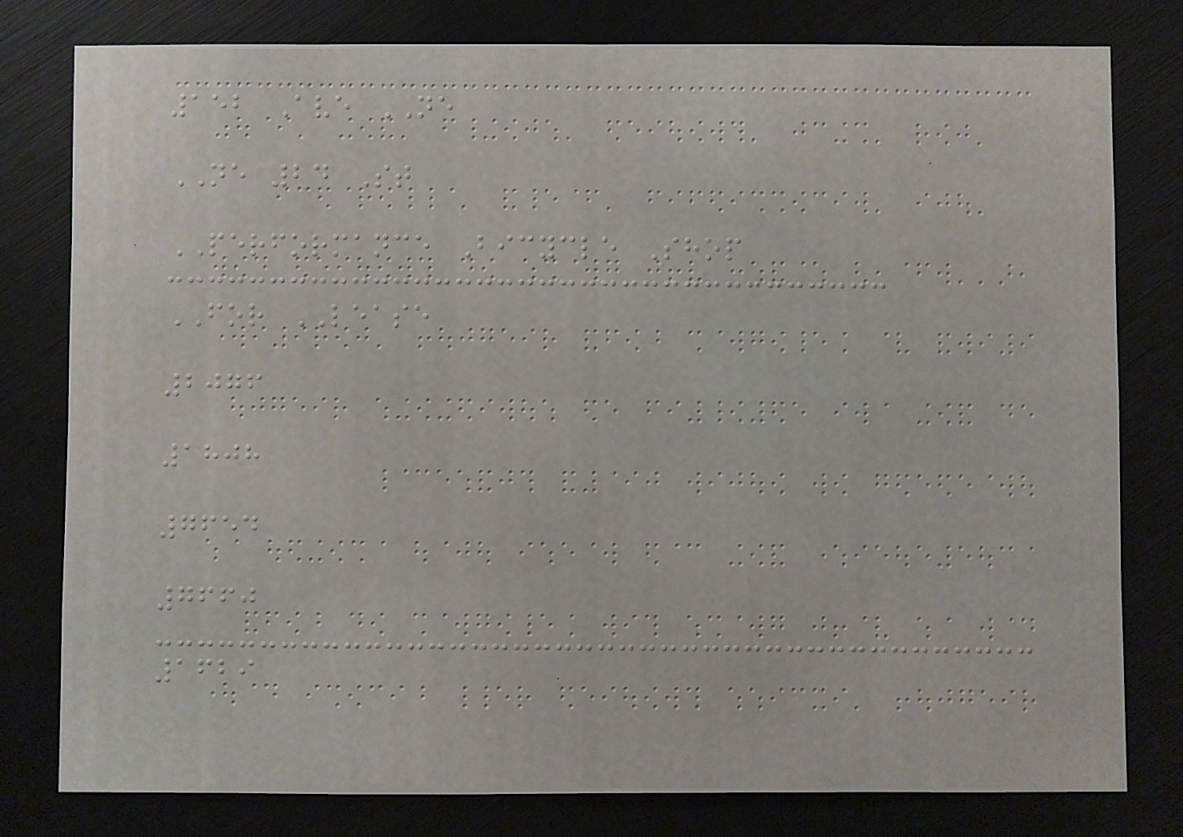152 Ave NE
NE 24 St
PERFORMANCE Bicycle Shop
FOR LEASE
2076
1808
7654
7660
1629
